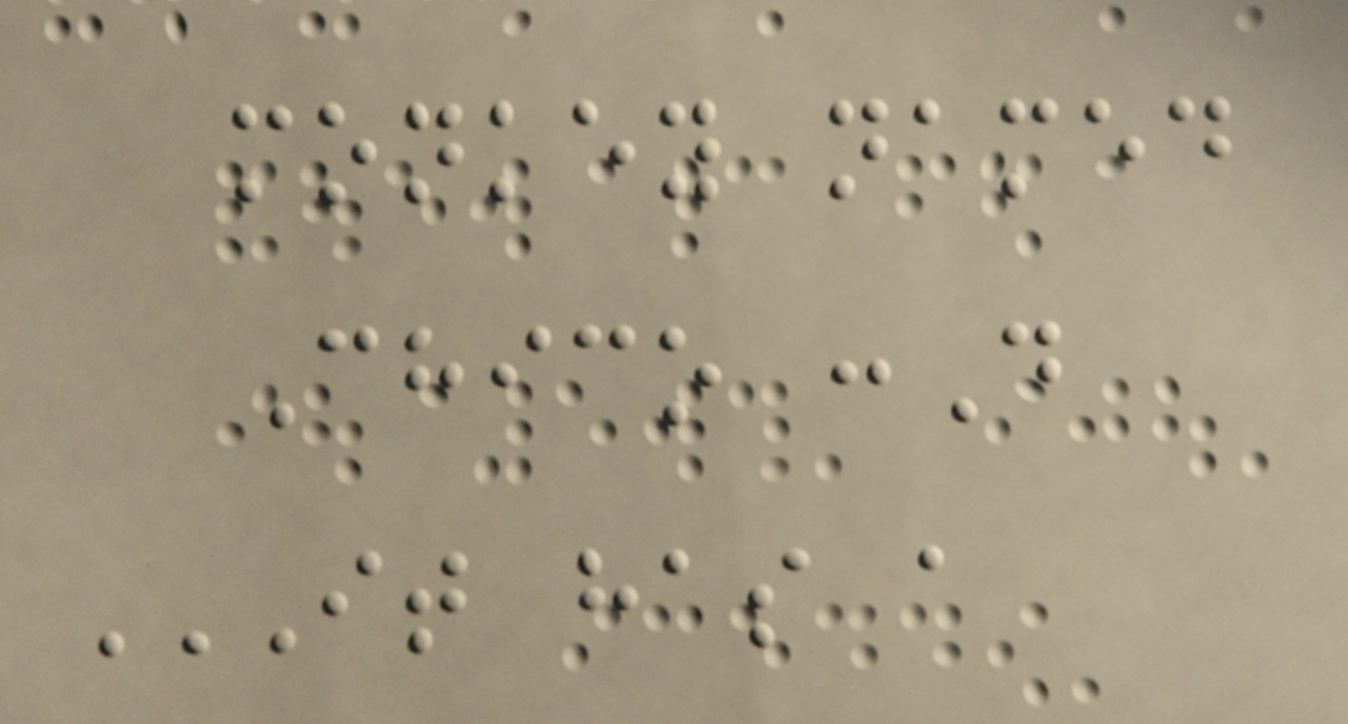monkey named
Chico :D
IT HAS A
